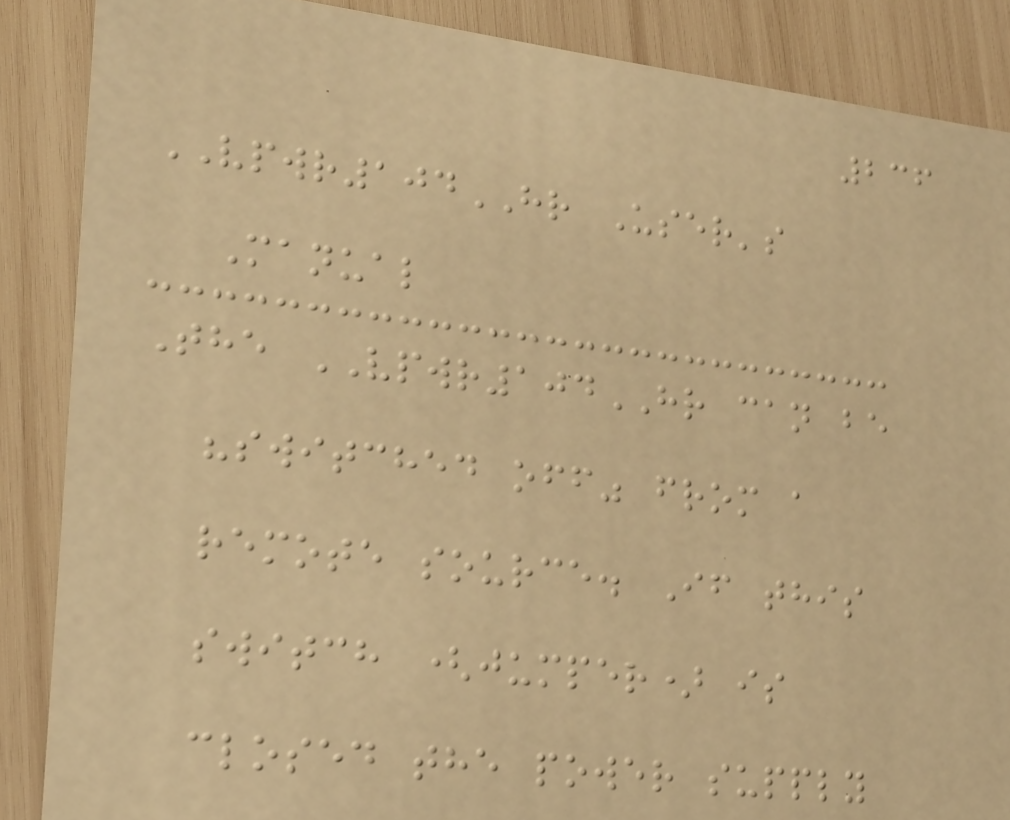236
VPWR104HR User's
Manual
The VPWR104HR can be
"switched off" from a
remote source. If this
switch (jumper) is
closed the power supply
